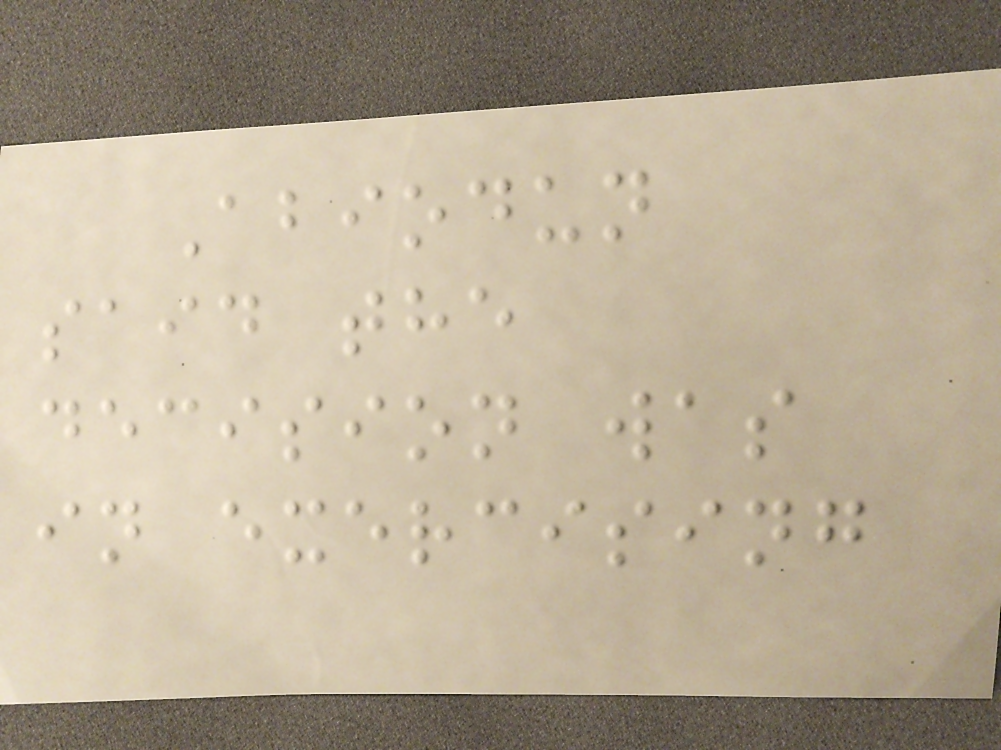Abiodun
said the
decision was
in exercising
